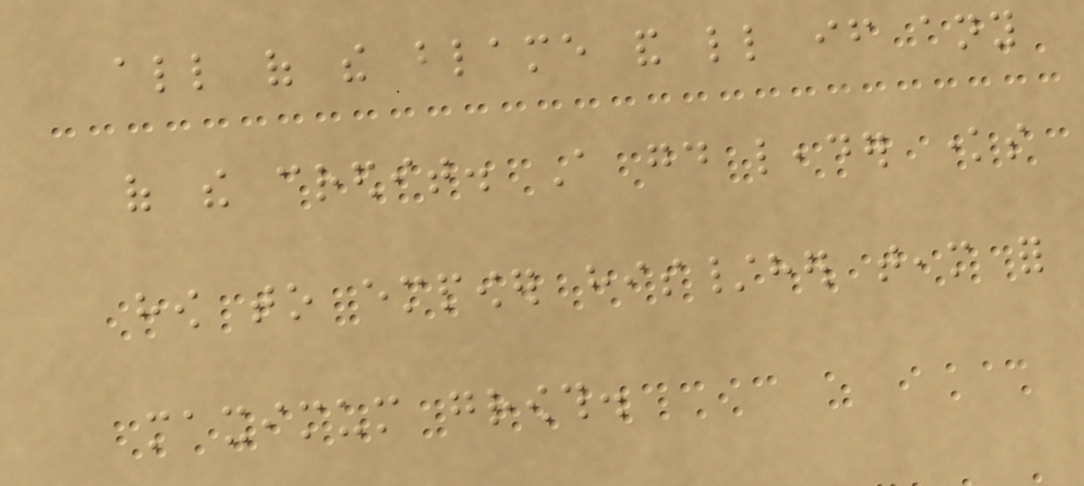all of the blame and little if any
of the credit. A good leader knows
how to empower his/her team for
maximum growth.
